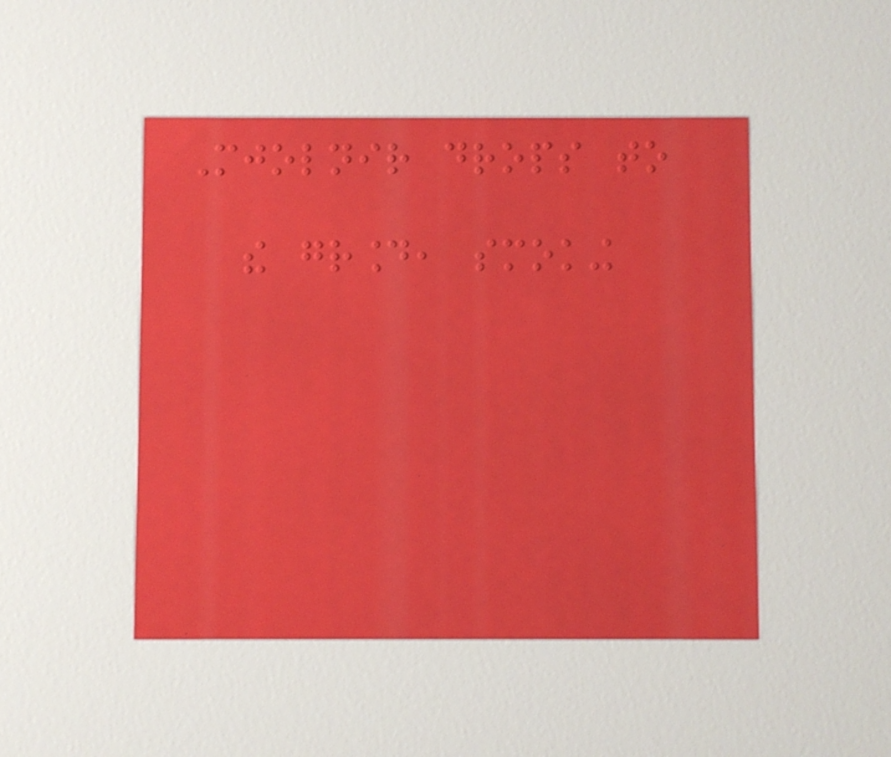Mjolnir drops to
the ground, smoking
